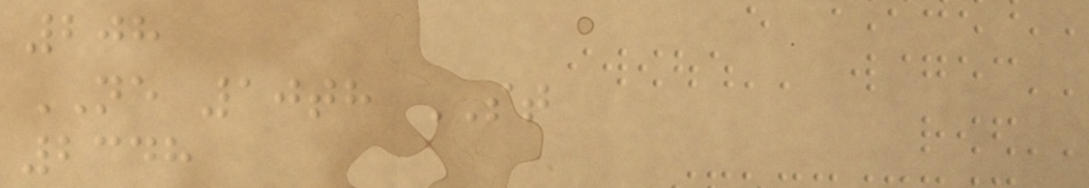208
NE 10th ST
2348
